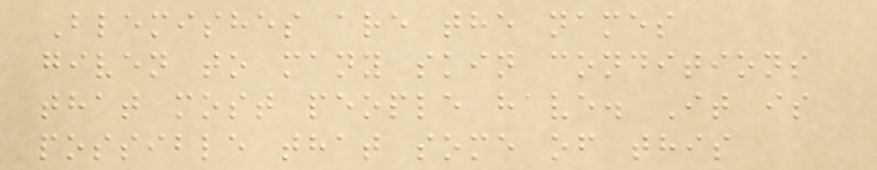Blemishes are the names
given to many skin conditions
that most people have. It is
possible that some of this
